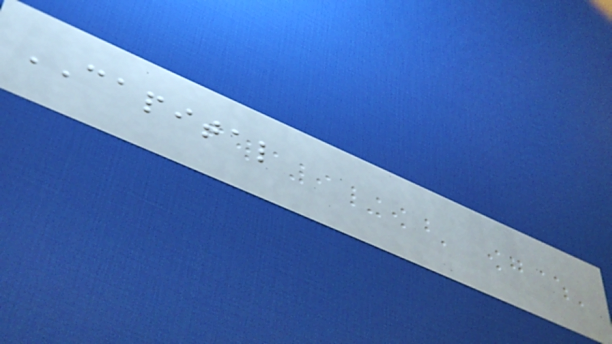CAPITAL
